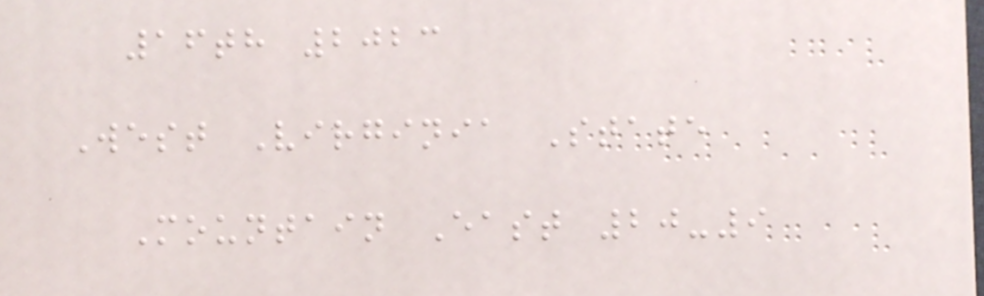16th 2023
West Virginia State
Mountain East 20-9
